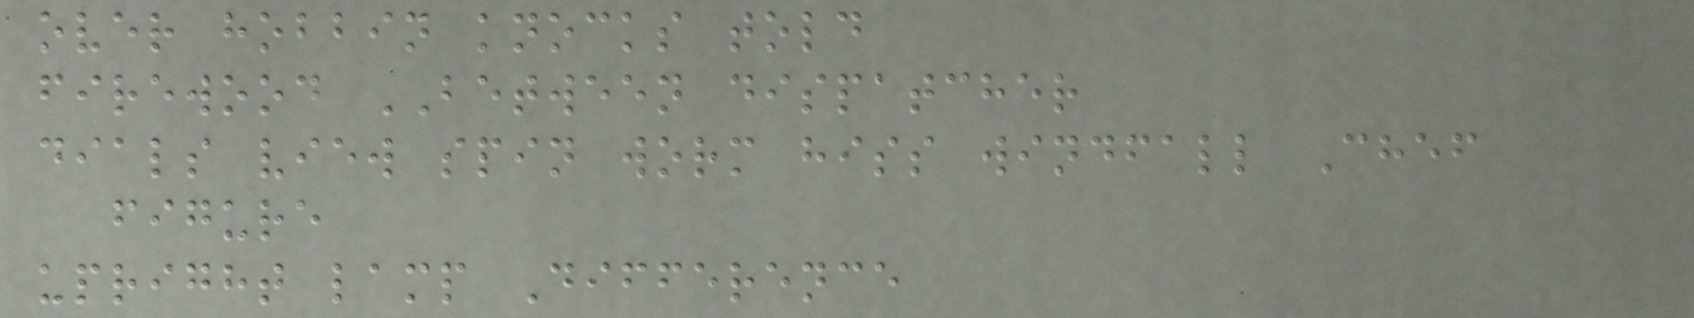over hobbin knocks told
firewood BETWEEN dispatcher
dials view spin worm hiss windfall Chef
figure
upright lamp Difference
